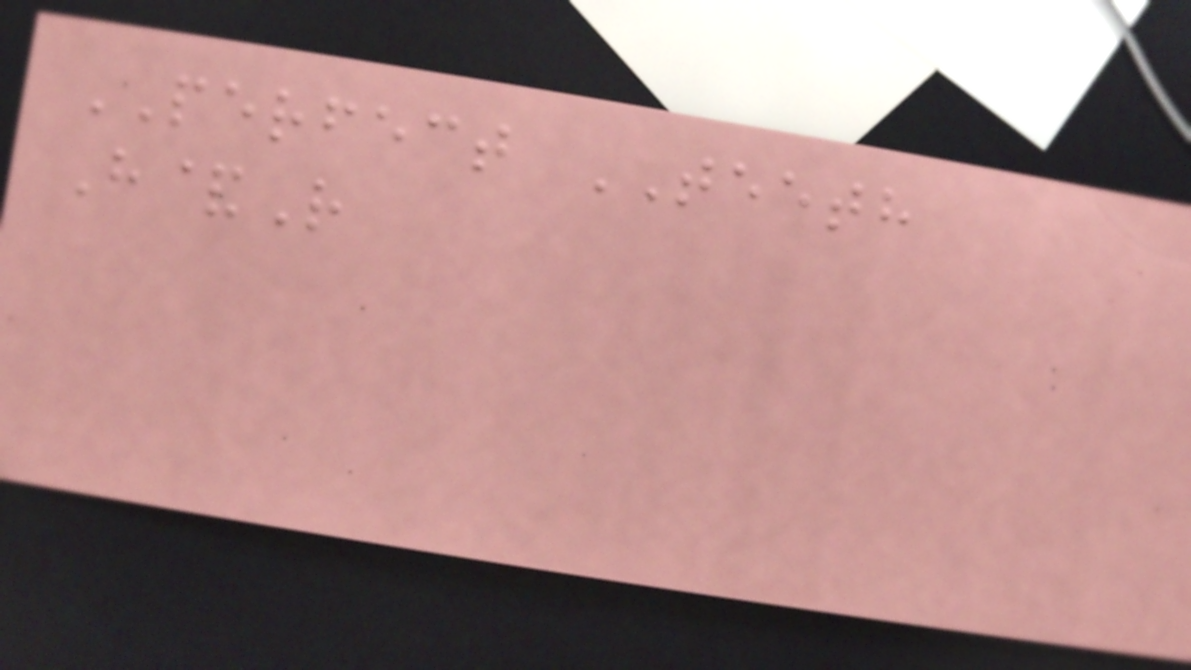PERFECT TEETH
H&R
